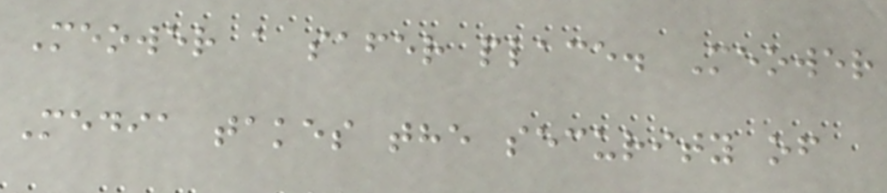Meower a safer place. Meower
Media takes the security of
